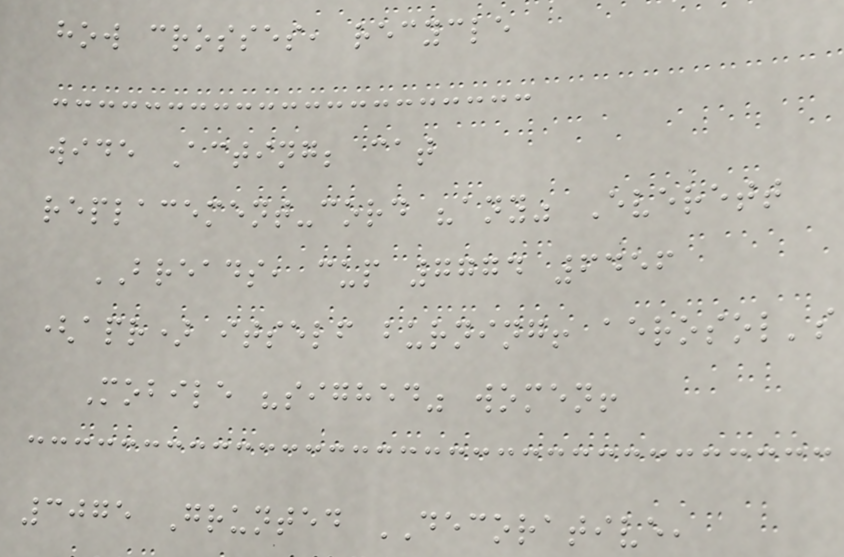how crosses, recycle
wide Acting; cat
replacement-cord "any" Everett
BREADS, cup 7774 6456
(apr) itself burning! aerosol's
Mobile "sighed" women!
3075 Grunted DECORATIVE,
